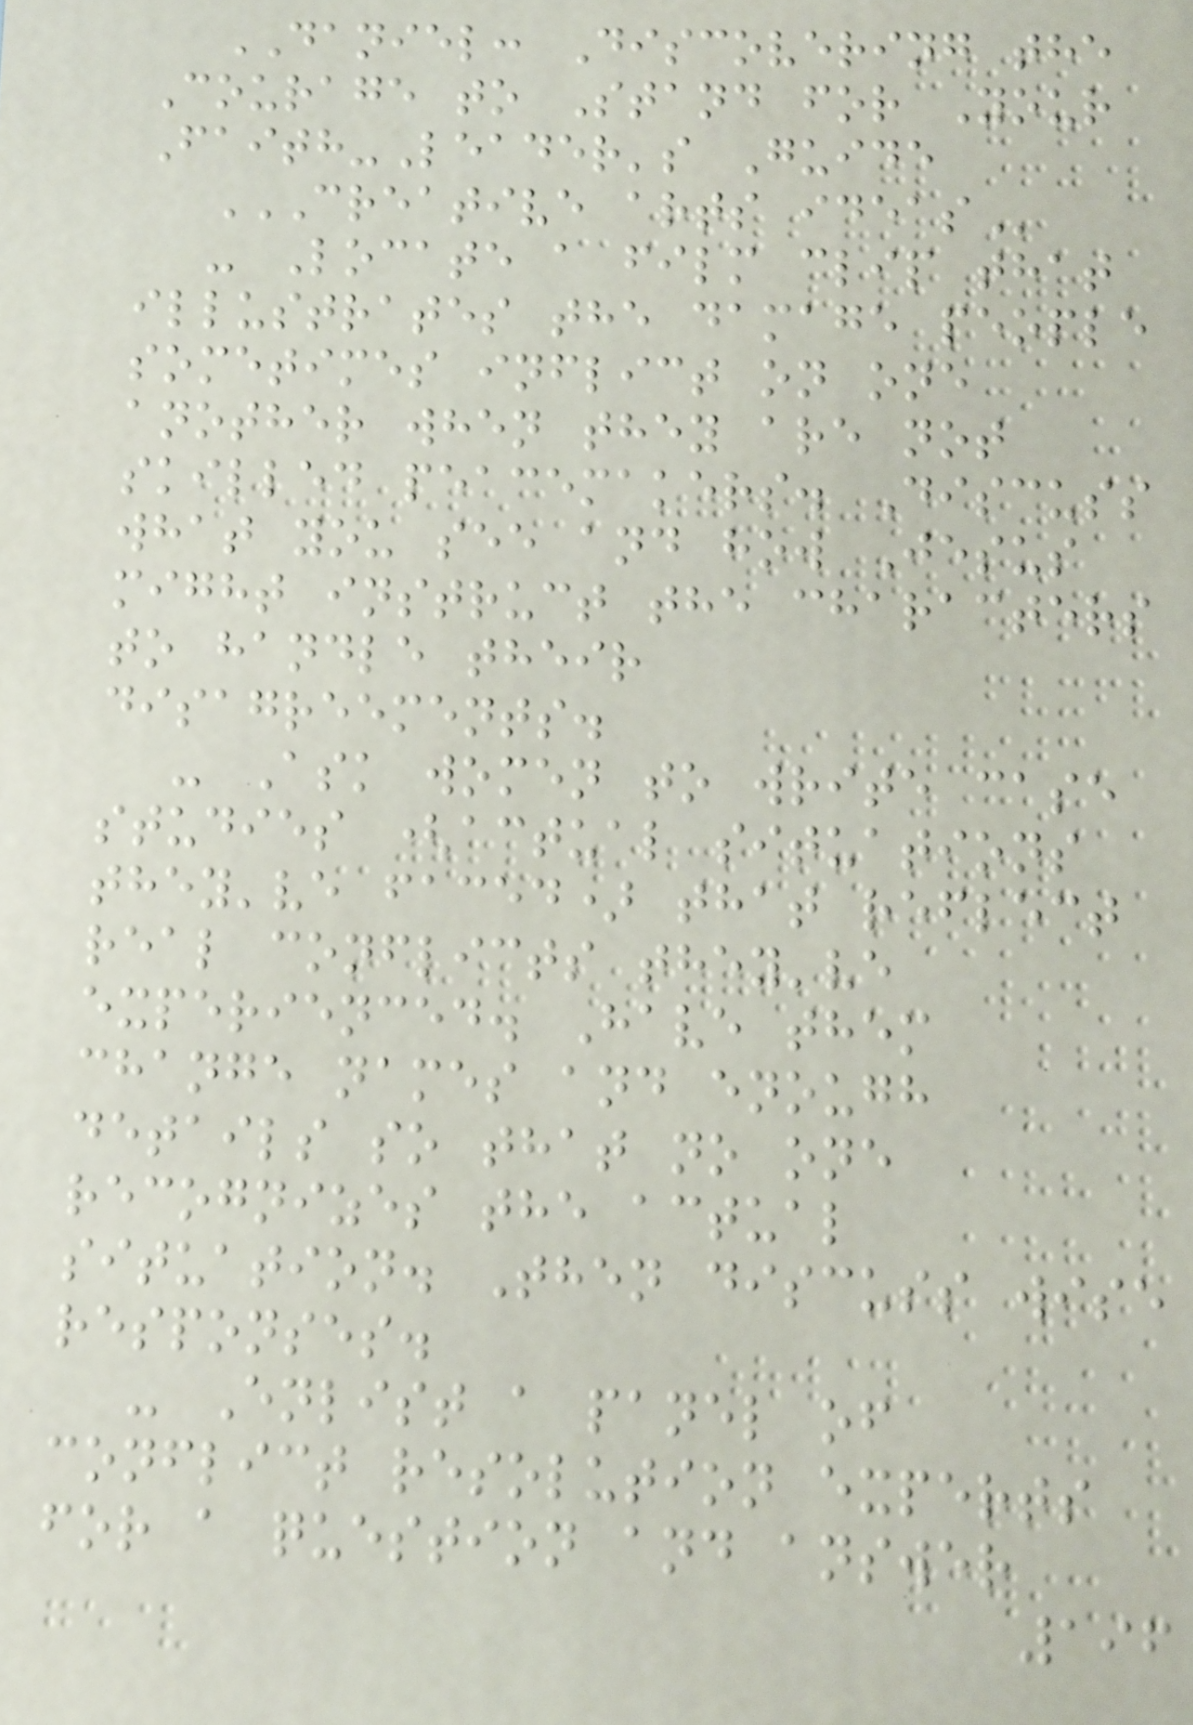DANIEL: Discovering the
Courage to Stand for Your
Faith-Leader's Guide
CREATIVE ARTS IDEAS
- Locate a film clip that
illustrates the damage people
sometimes inflict on one
another when they are not
skilled peacemakers. Discuss
what you see and how Jesus
might instruct the characters
to handle their
disagreements.
- Ask women to write case
studies (actual situations
they've faced) that reflect
real conflicts they've
experienced. Have them
change names and enough
details so that no one
recognizes the actual
situation. Then discuss wise
responses.
- Enlist a panel of
conflict resolution experts
for a question and answer
196
